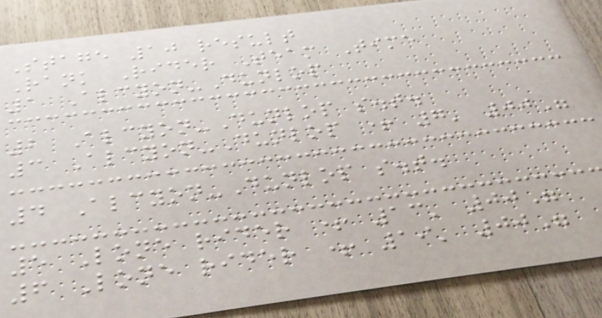Stage 10 result
Rank Rider Team Time
1 Alcyon-Dunlop
2 Alcyon-Dunlop s.t.
3 Alcyon-Dunlop + 7' 00"
4 Alcyon-Dunlop s.t.
5 Lone rider + 13' 00"
6 Lone rider + 19' 00"
